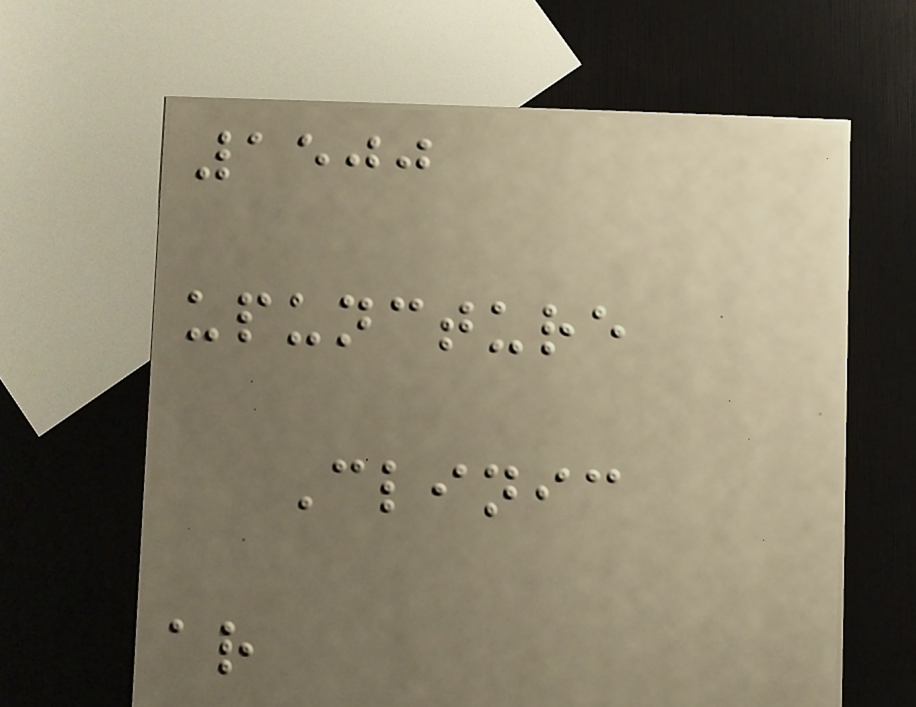1500
upuncture
Clinic
ar
